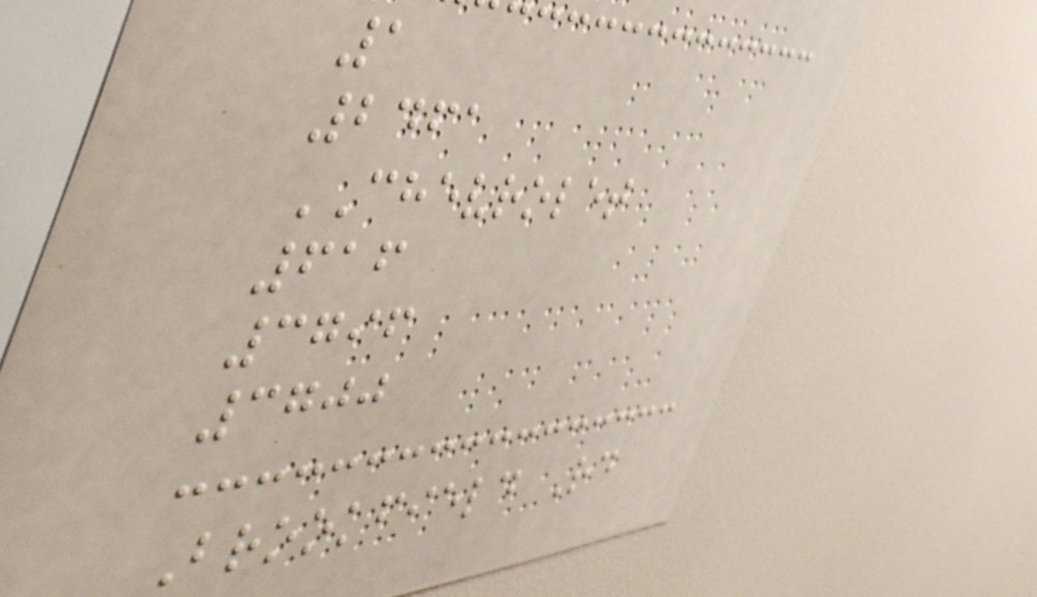1
2461
CHEVROLET
616
3796
3700
Brookfield Rd
